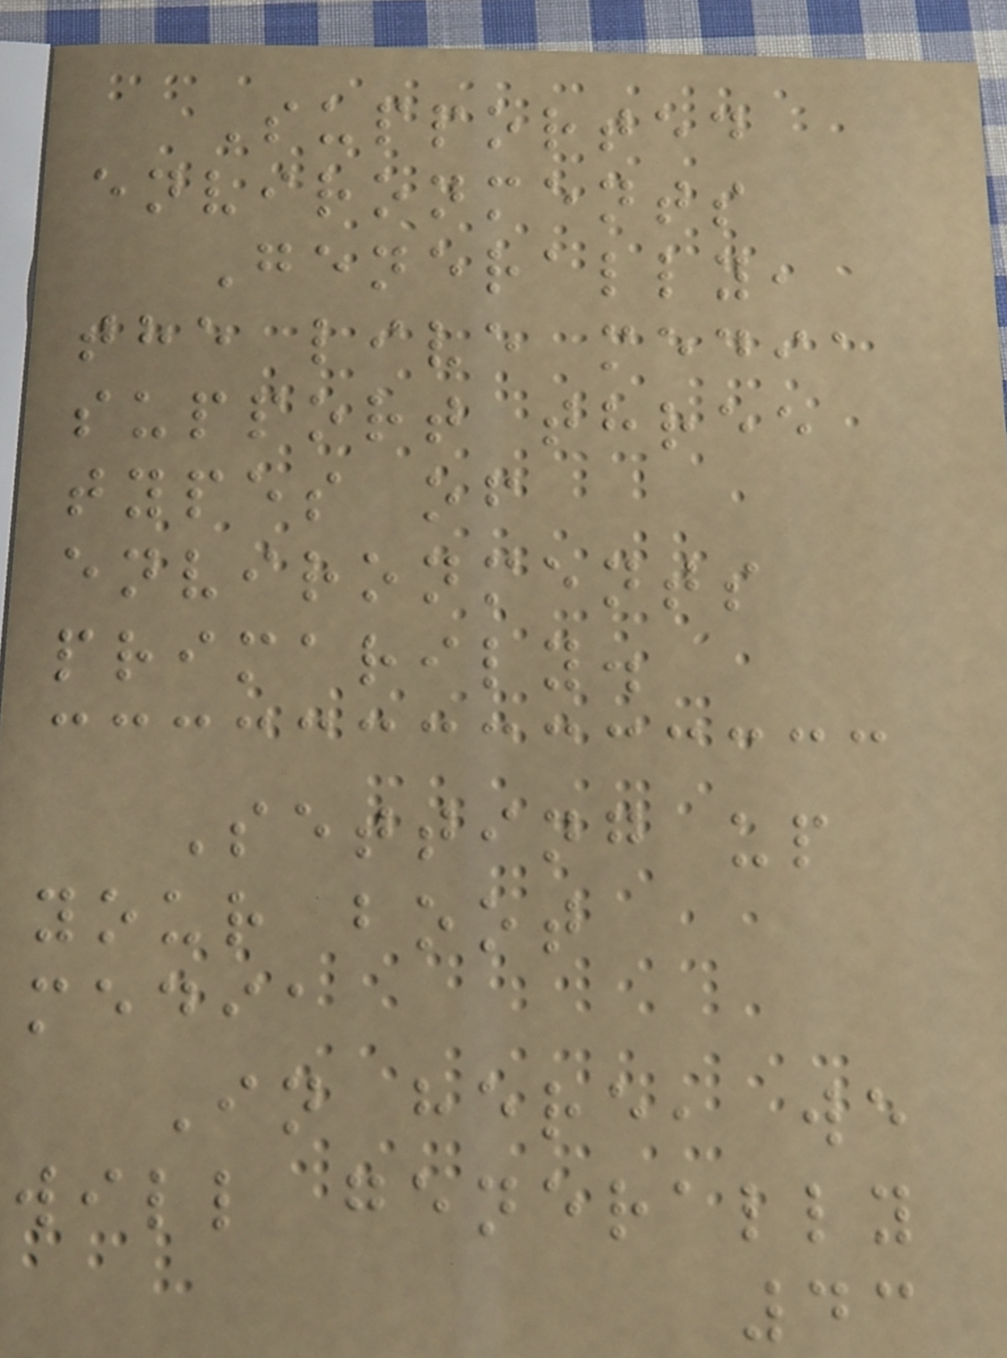Supported
environments
Generally,
the live media
support three
types of
environments
primarily.
Setting up
your boot
media
In here, we
will generally
43
